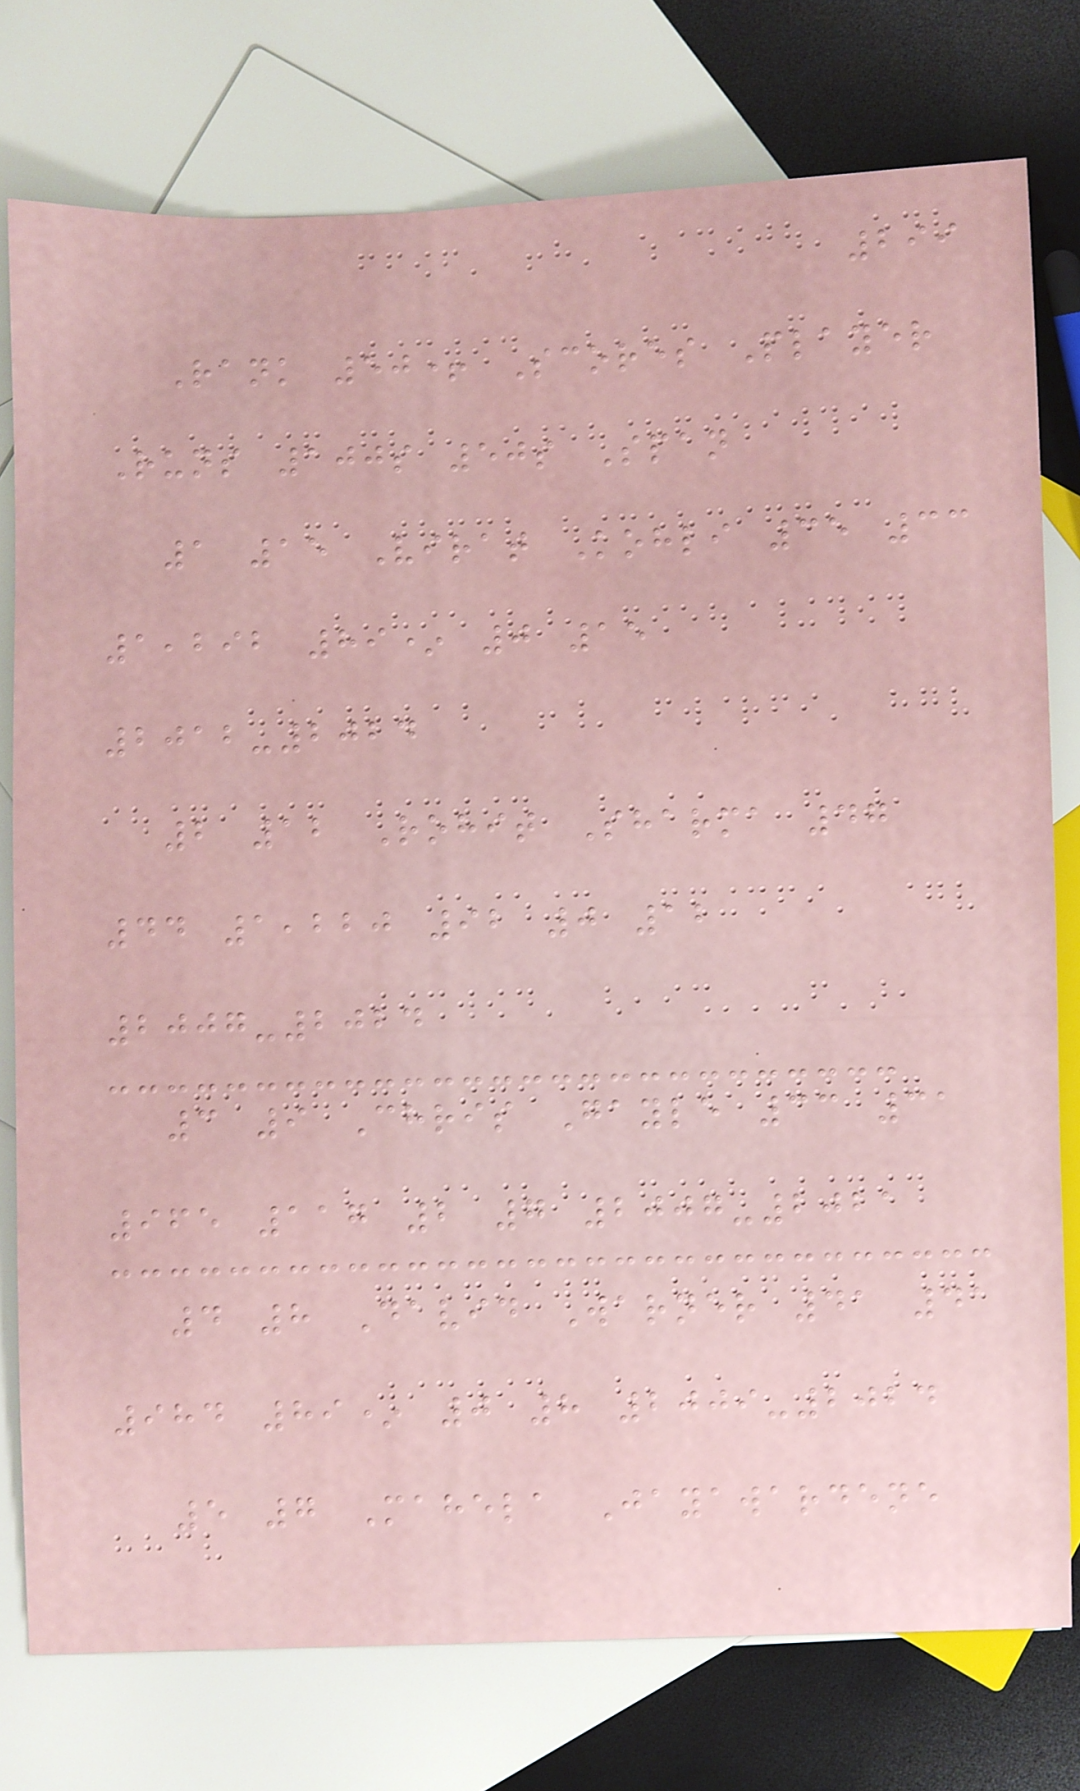299
Rank 50+ Scores Player
Runs 100s 50s Span
1 15 Virat Kohli 35 33
1,292 89* 0 15
2012-2024
2 12 Rohit Sharma 47
44 1,220 92 0 12
2007-2024
3 9 Chris Gayle 33 31
965 117 2 7 2007-2021
4 8 David Warner 41 41
984 89* 0 8 2009-2024
5 7 Mahela Jayawardene
